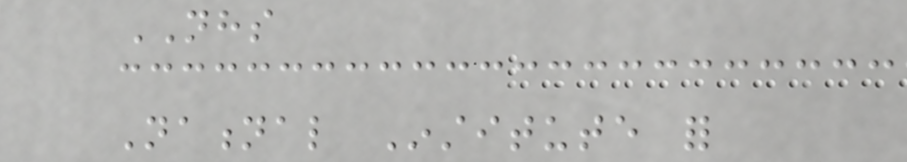NHS
National Institute for
